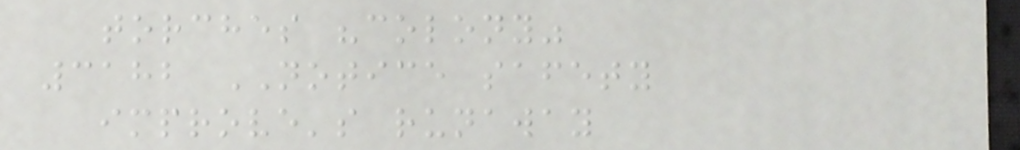torches "colony"
3182 NOTICE safety
improve's runaway
